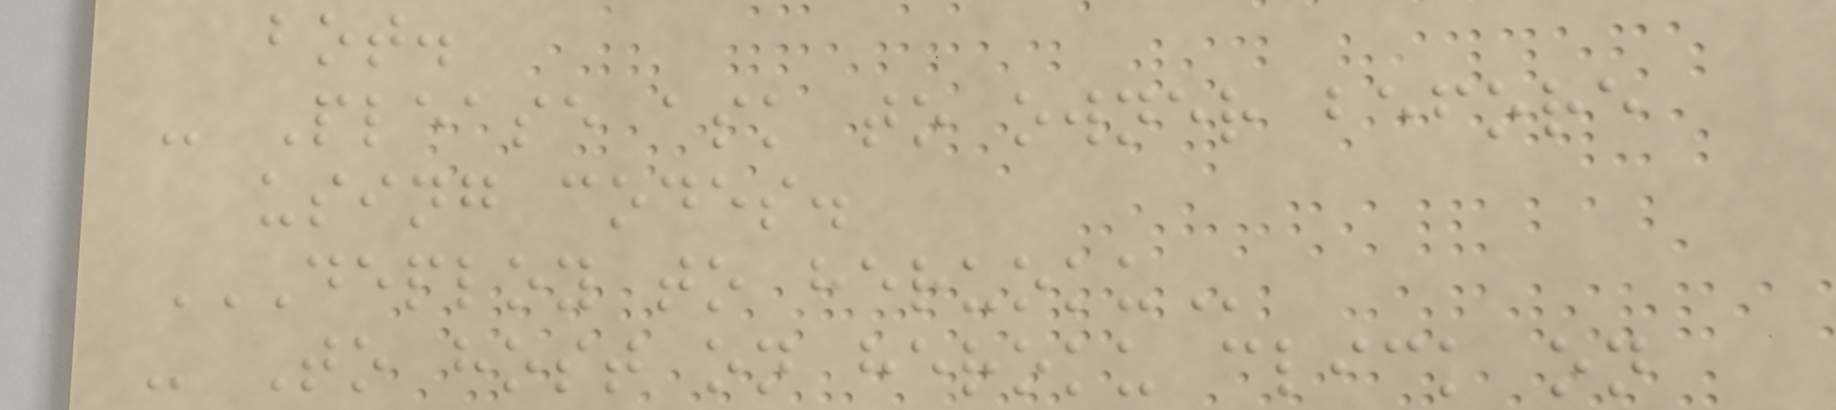bot.
- Please ask to owner before
using codes.
DEPLOY TO HERUOKU
- To host on heroku click on
